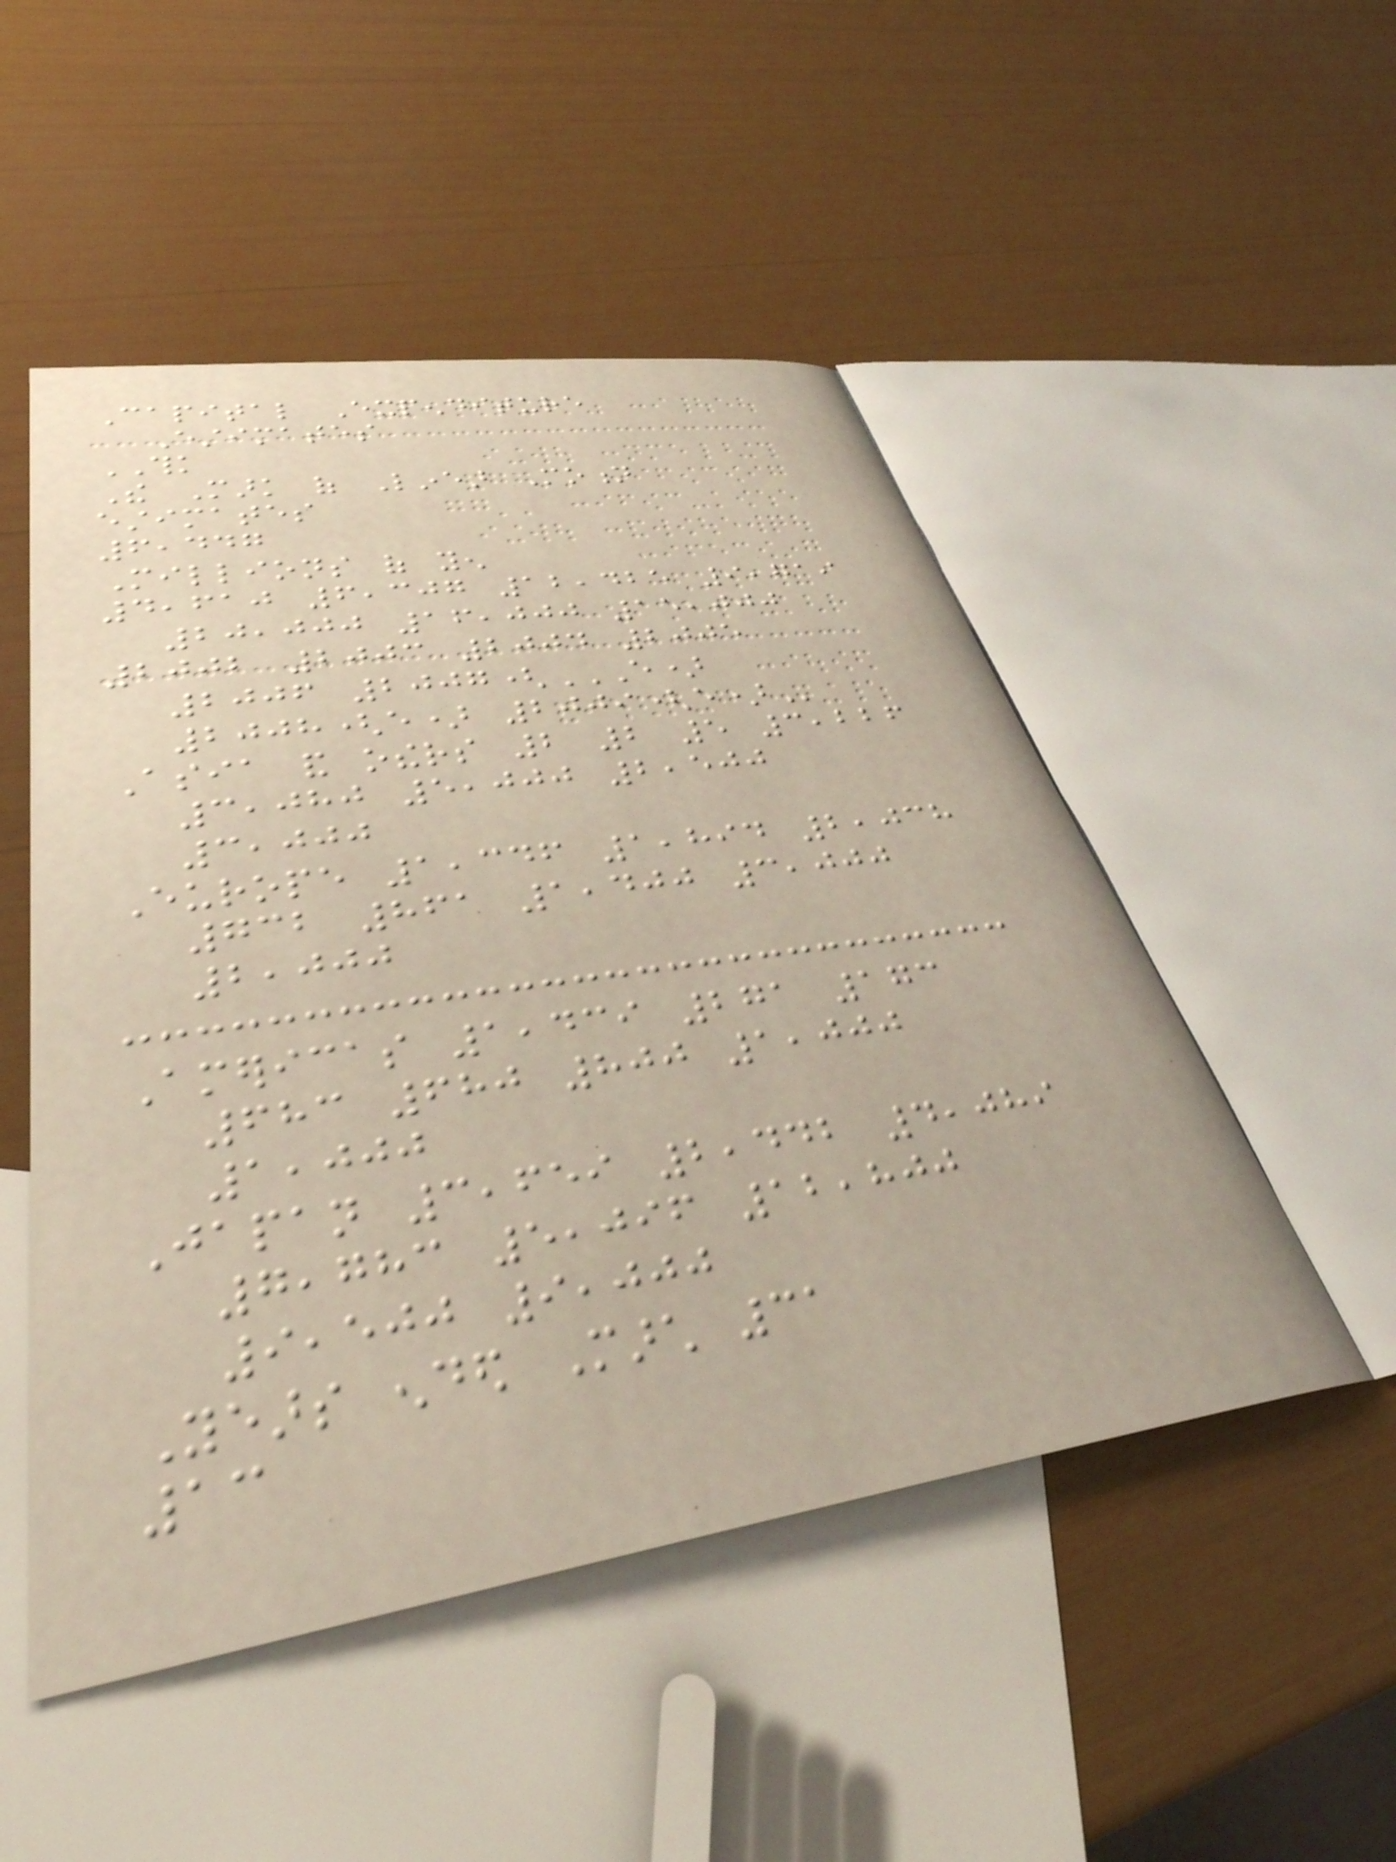Capital Expenditure
Estimates
THK
The Mark of Linear Motion
estimates
6,447
Millions of yen
4,610 6,307 12,425 9,719
20,000 16,000 15,000
2002 2003 2004 2005
2006 2007(E)
2008(E) 2009(E)
Asia and others 2 2 5 3,226
3,080 5,000 2,500
3,000
Europe 1,346 1,894 2,038
732 861 1,400 3,000
2,000
Americas 1,439 271 173
683 680 800 1,000
1,000
Japan 3,659 2,442 4,089
7,783 5,096 12,800
9,500 9,000
Years ended March 31
13
